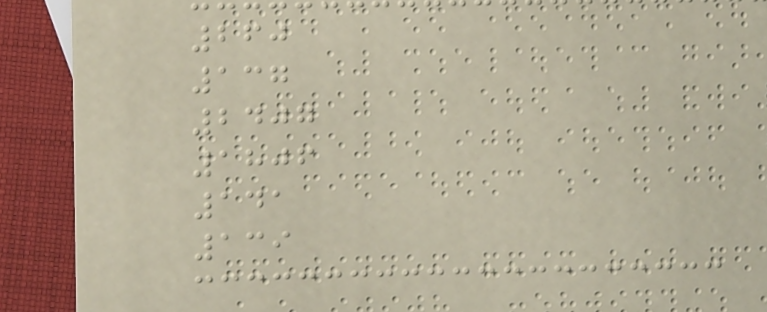260
137
2407
1806
141
139
